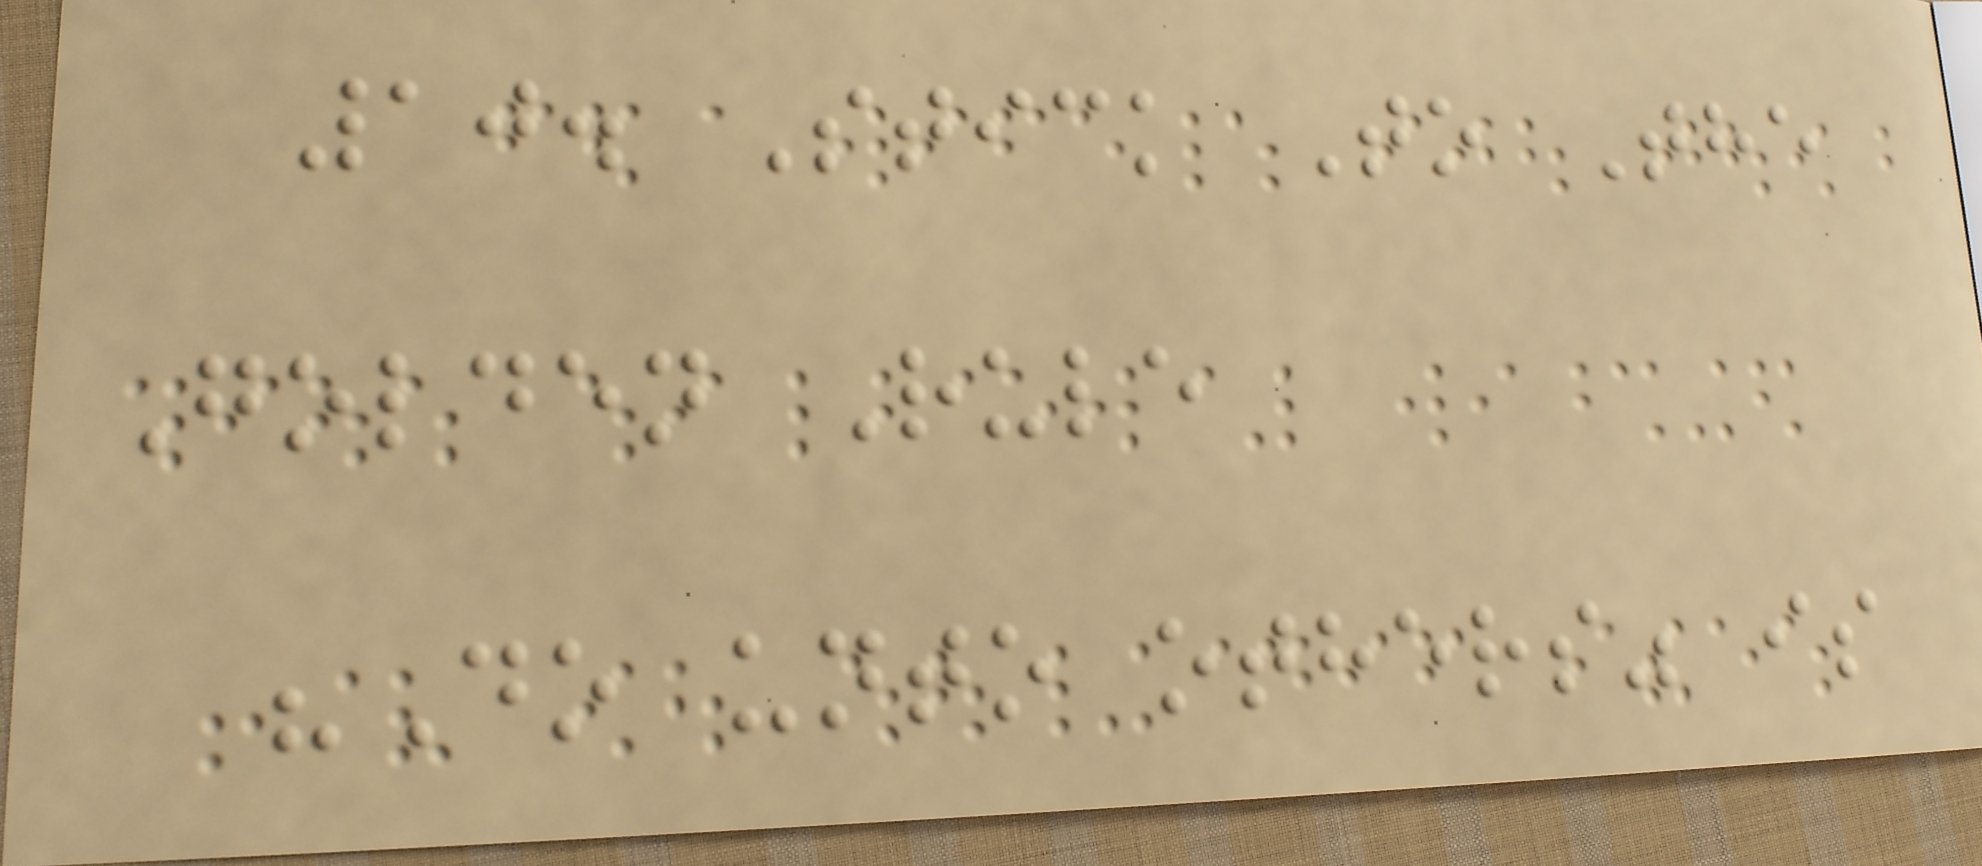10. Stick To The
Golden Rule
"Do unto others" is
